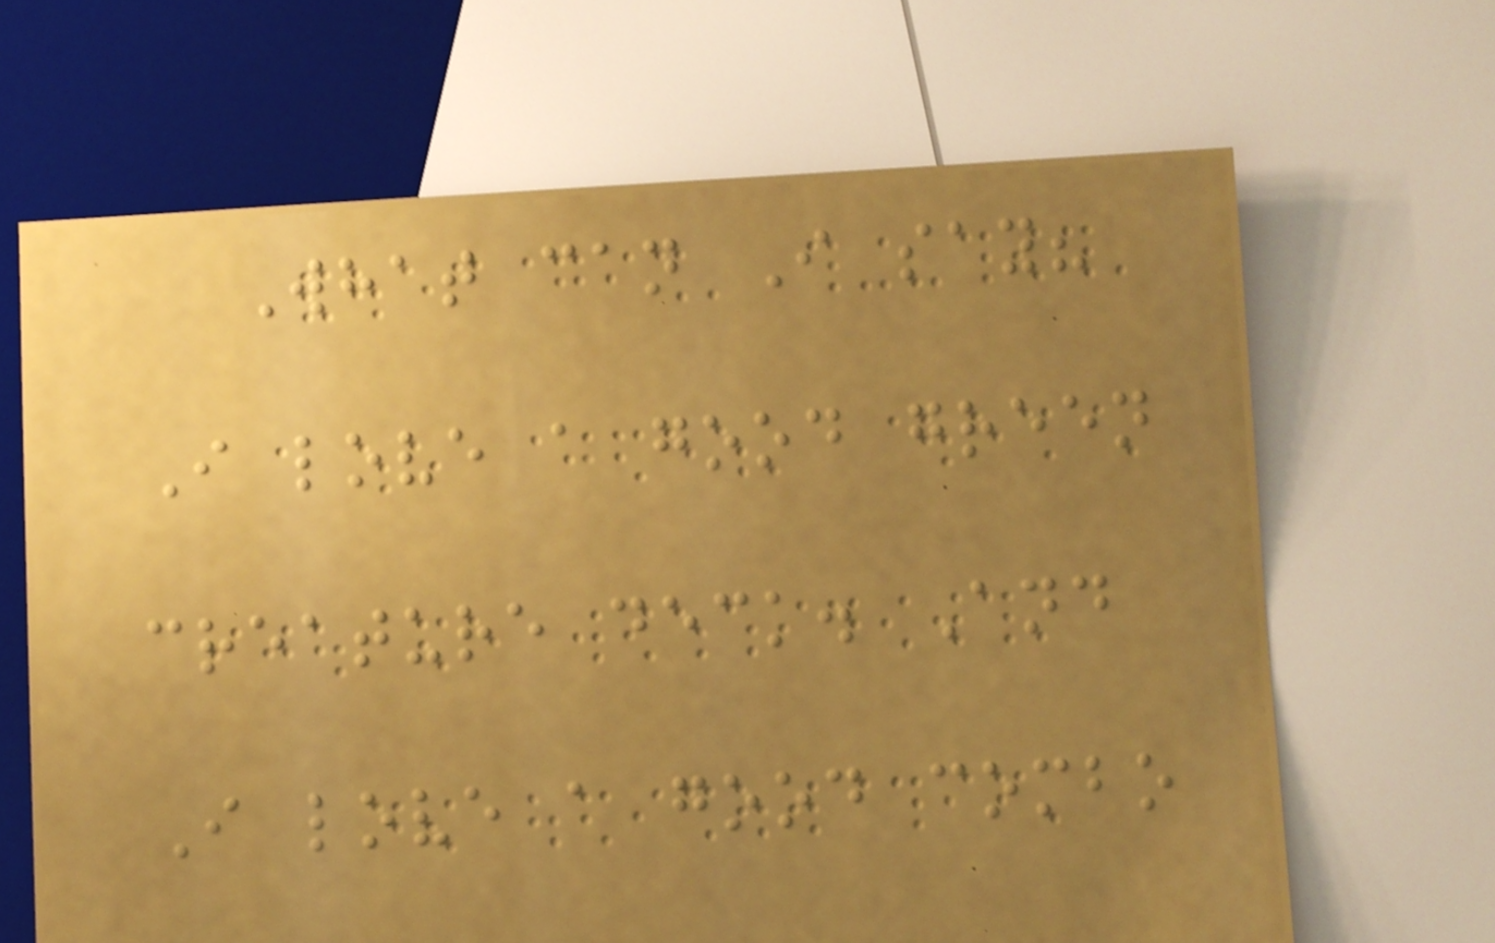What can I say?
I love a good green
creature deck. And
I love a good combo
